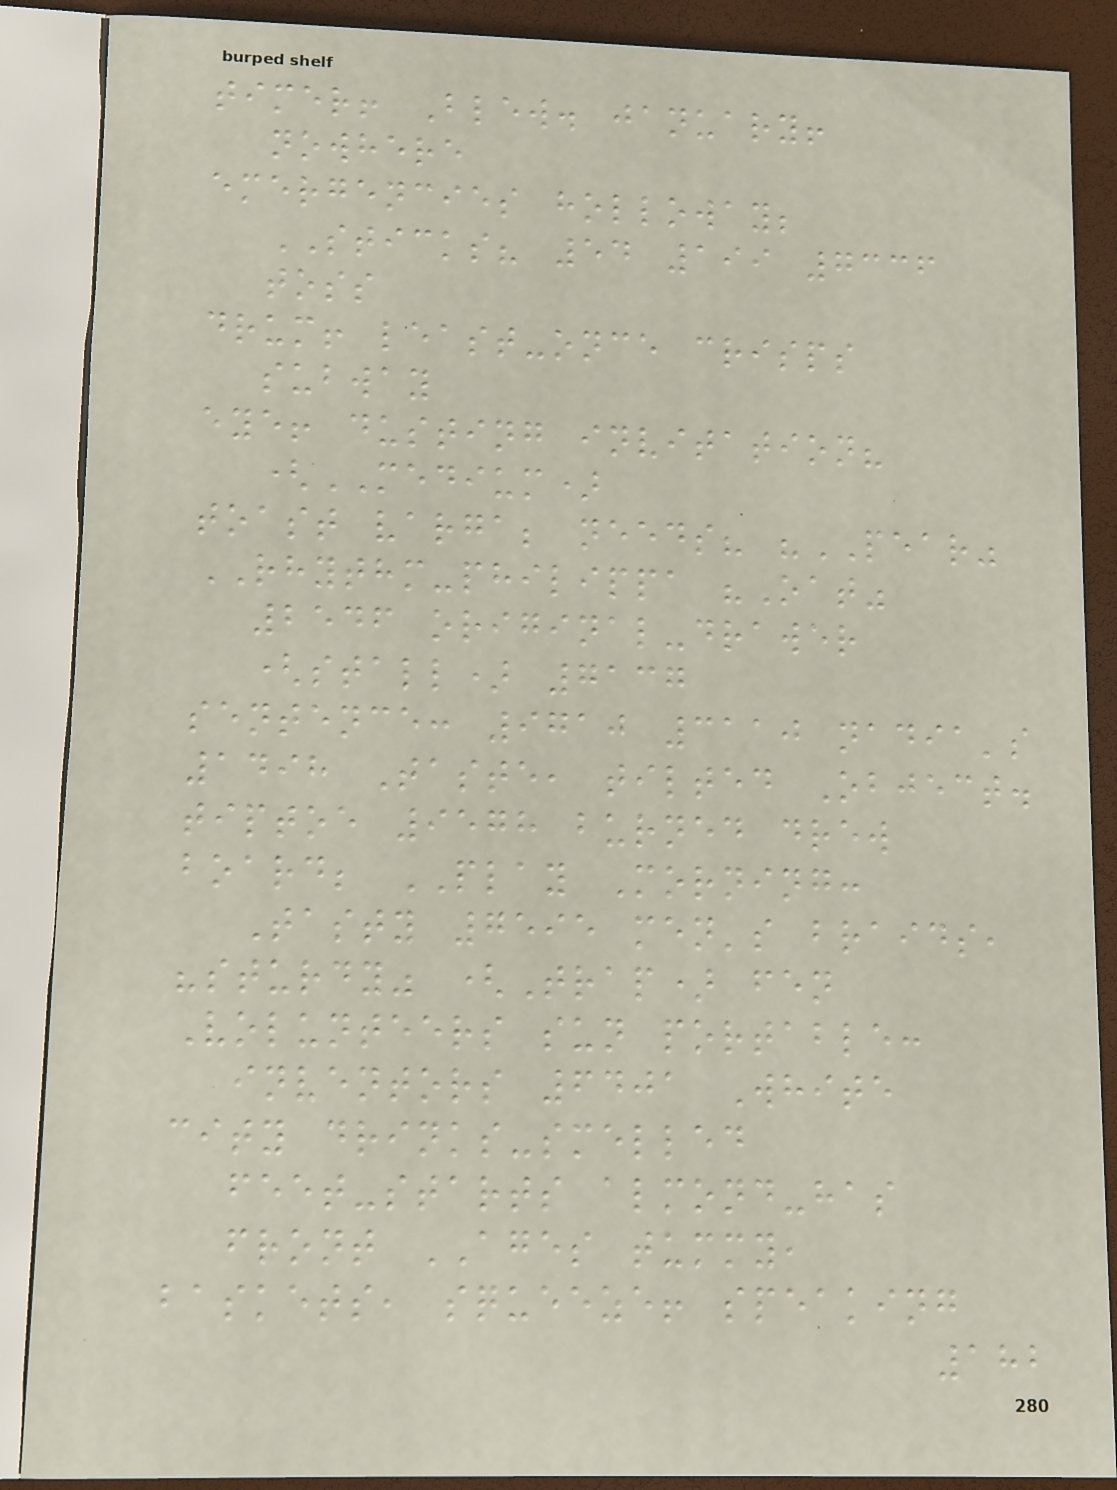timer! Blew. january!
nowhere
emergencies holloway;
STICKS? 54 199 7336
toss
drum! least-once crisps
subway
eye! dusting invitation?
(MEDIUM)
toast varga; needs? "PEAR"
RHYTHM-philippa "Oat"
2546 original-drawer
(stall) 7137
sentence: 9710 3110 nadia's
1498 Taste, tilted Object.
tiptoe 9578 burned drew
board; PLAY Morning:
Tasty 7595 men's braids,
"sturdy" (Trap) fen
Volunteers sun portable:
inventors 6401 White
city drinks-smelled
feet-starts almond-has
front AGES tummy,
baskets, squeeze! speaking
182
